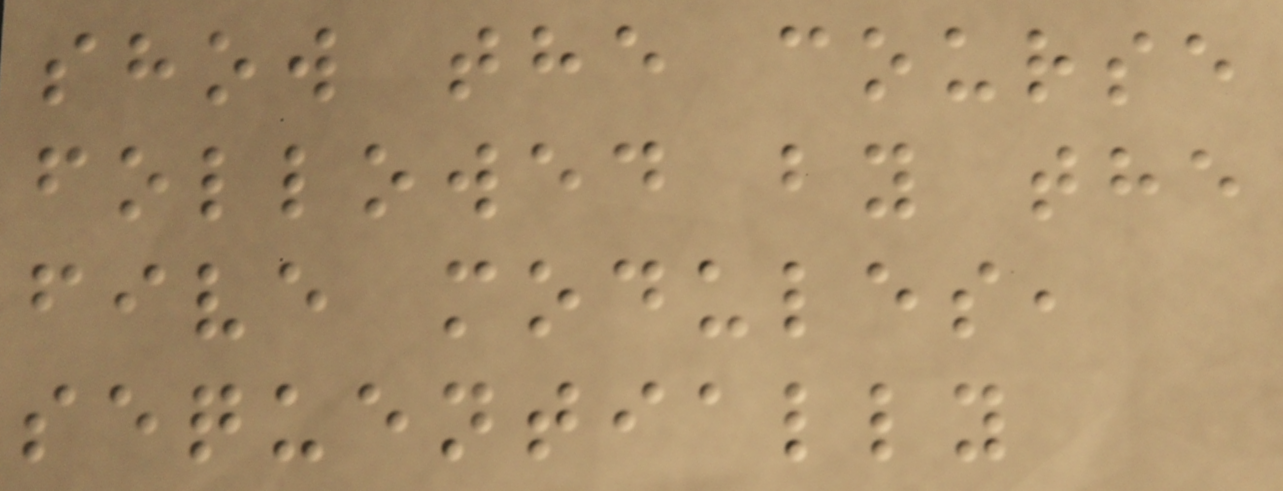show the course
followed by the
five modules,
sequentially
